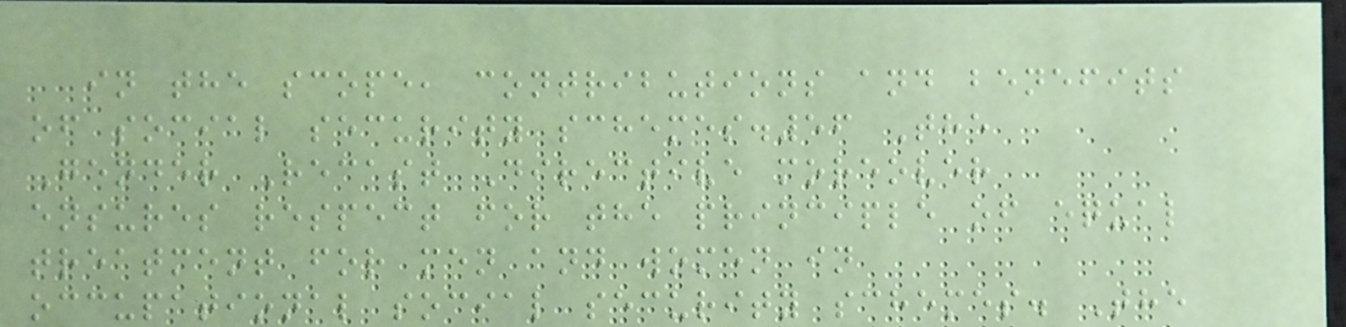in the scope, contributions and benefits
of social security schemes.56 The
Gender Recast Directive moreover
ensures respect for the principle of equal
treatment for men and women in
occupational social security schemes. The
